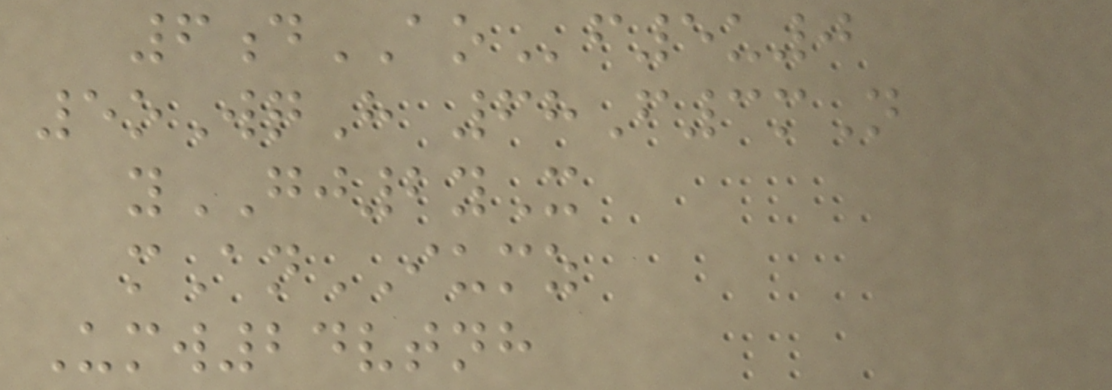6dAOf5u0
5oWqH 68F3mN
yGJ2yX
mAnIUMZ
Umw24vtnh
